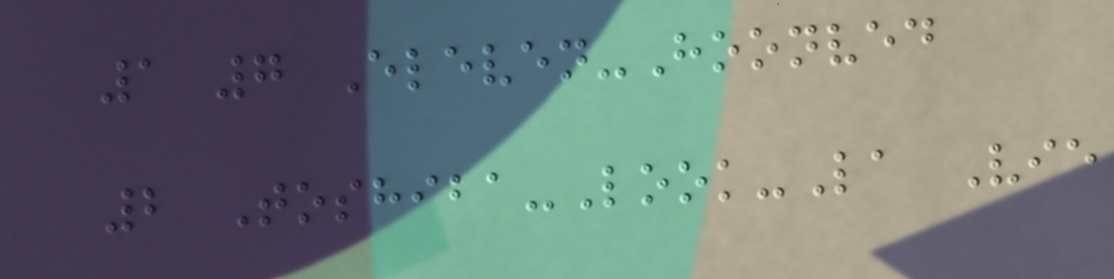1 7 Eleven-Hoonved
2 Toshiba-Look-La Vie
